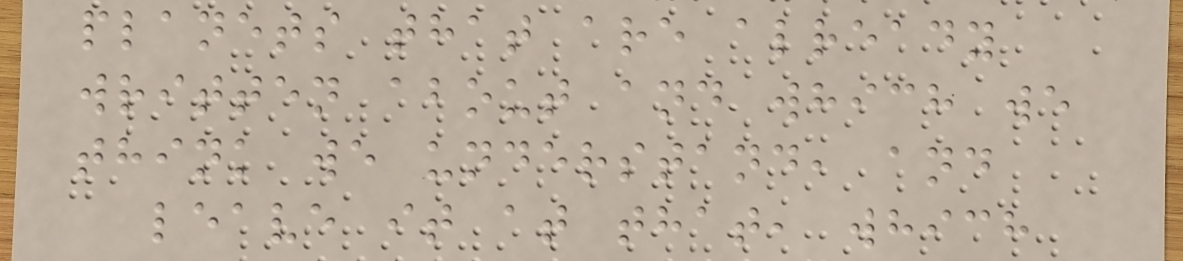planets that are already
written about and which we
think we understand, and
leave it at that, which
